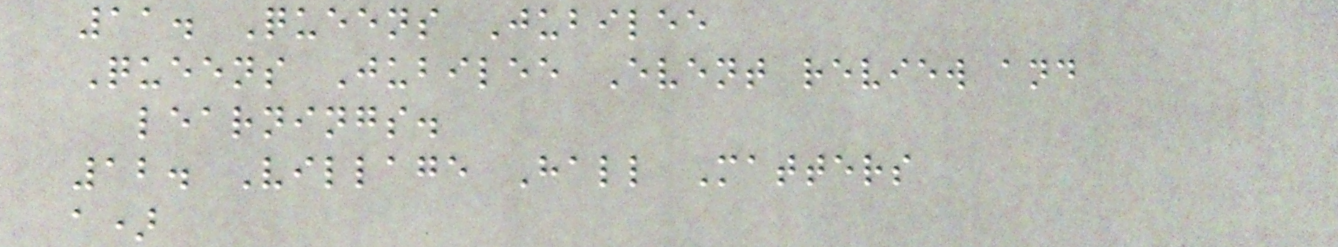11. Queens Jubilee
Queens Jubilee Event review and
learnings.
12. Village Hall Matters
a)
